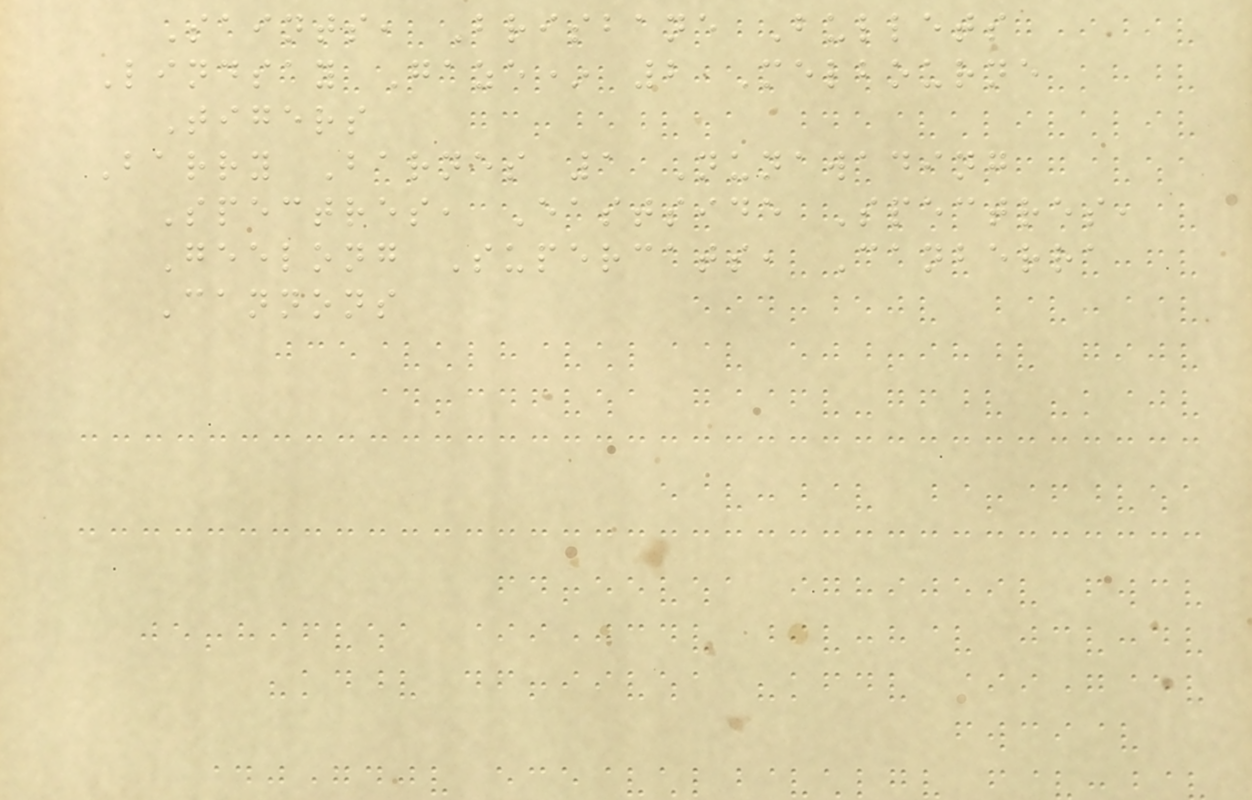Saints, Brisbane Bullets
Lindsay Gaze* 2 Melbourne
Tigers
Barry Barnes 1 Nunawading
Spectres, Eastside Spectres,
Geelong Supercats, Canberra
Cannons
